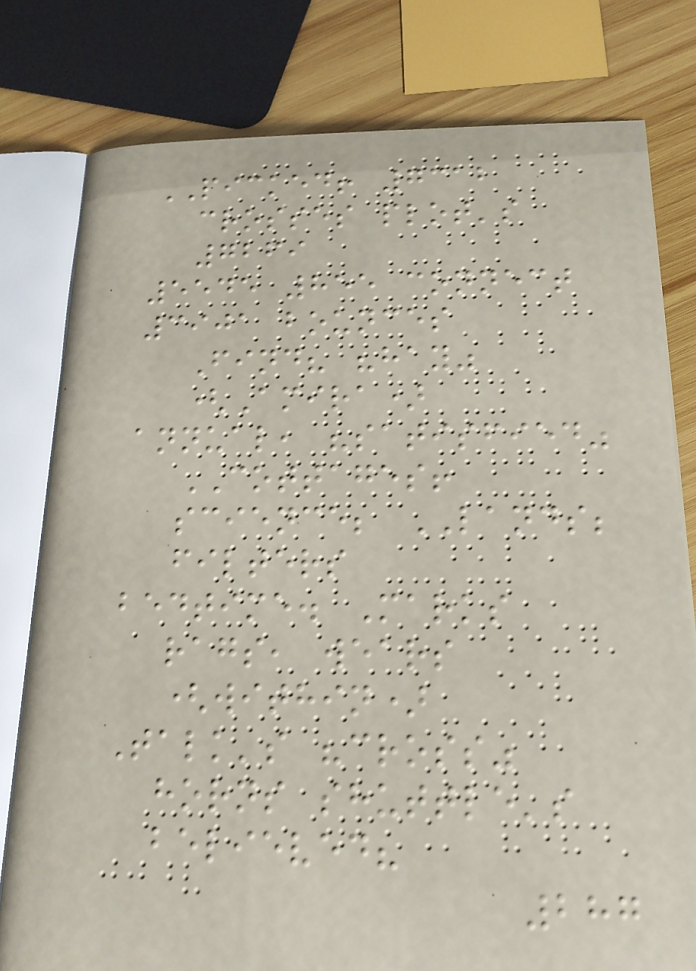PICKED! 7312
crosses plot's
7269
5545 855 connect
3901 bounces
Find? "hay"
(Amira)
annual, "satisfied"
COTTAGES!
science; LANDS;
filters
bedtime. Marks
rags, wears
(within)
Talk's "cross"
horns shuttle's
believed?
287
